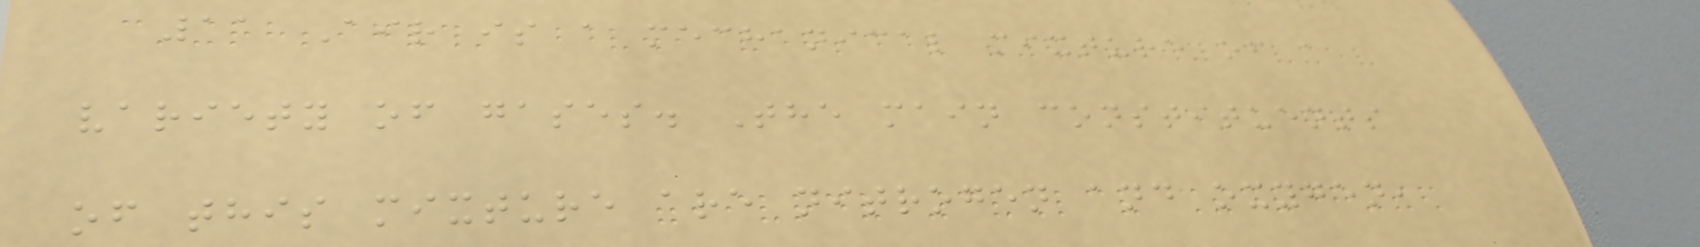11 Air is a mechanical mixture of a
variety of gases. The main constituents
of this mixture are nitrogen and oxygen,
